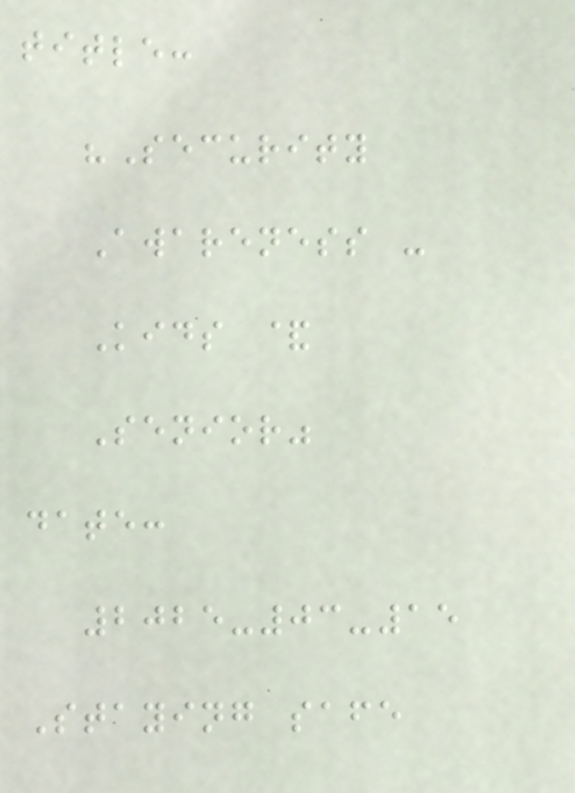title:
"Security
Awareness -
Kids &
Senior"
date:
2025-03-15
Staying safe
